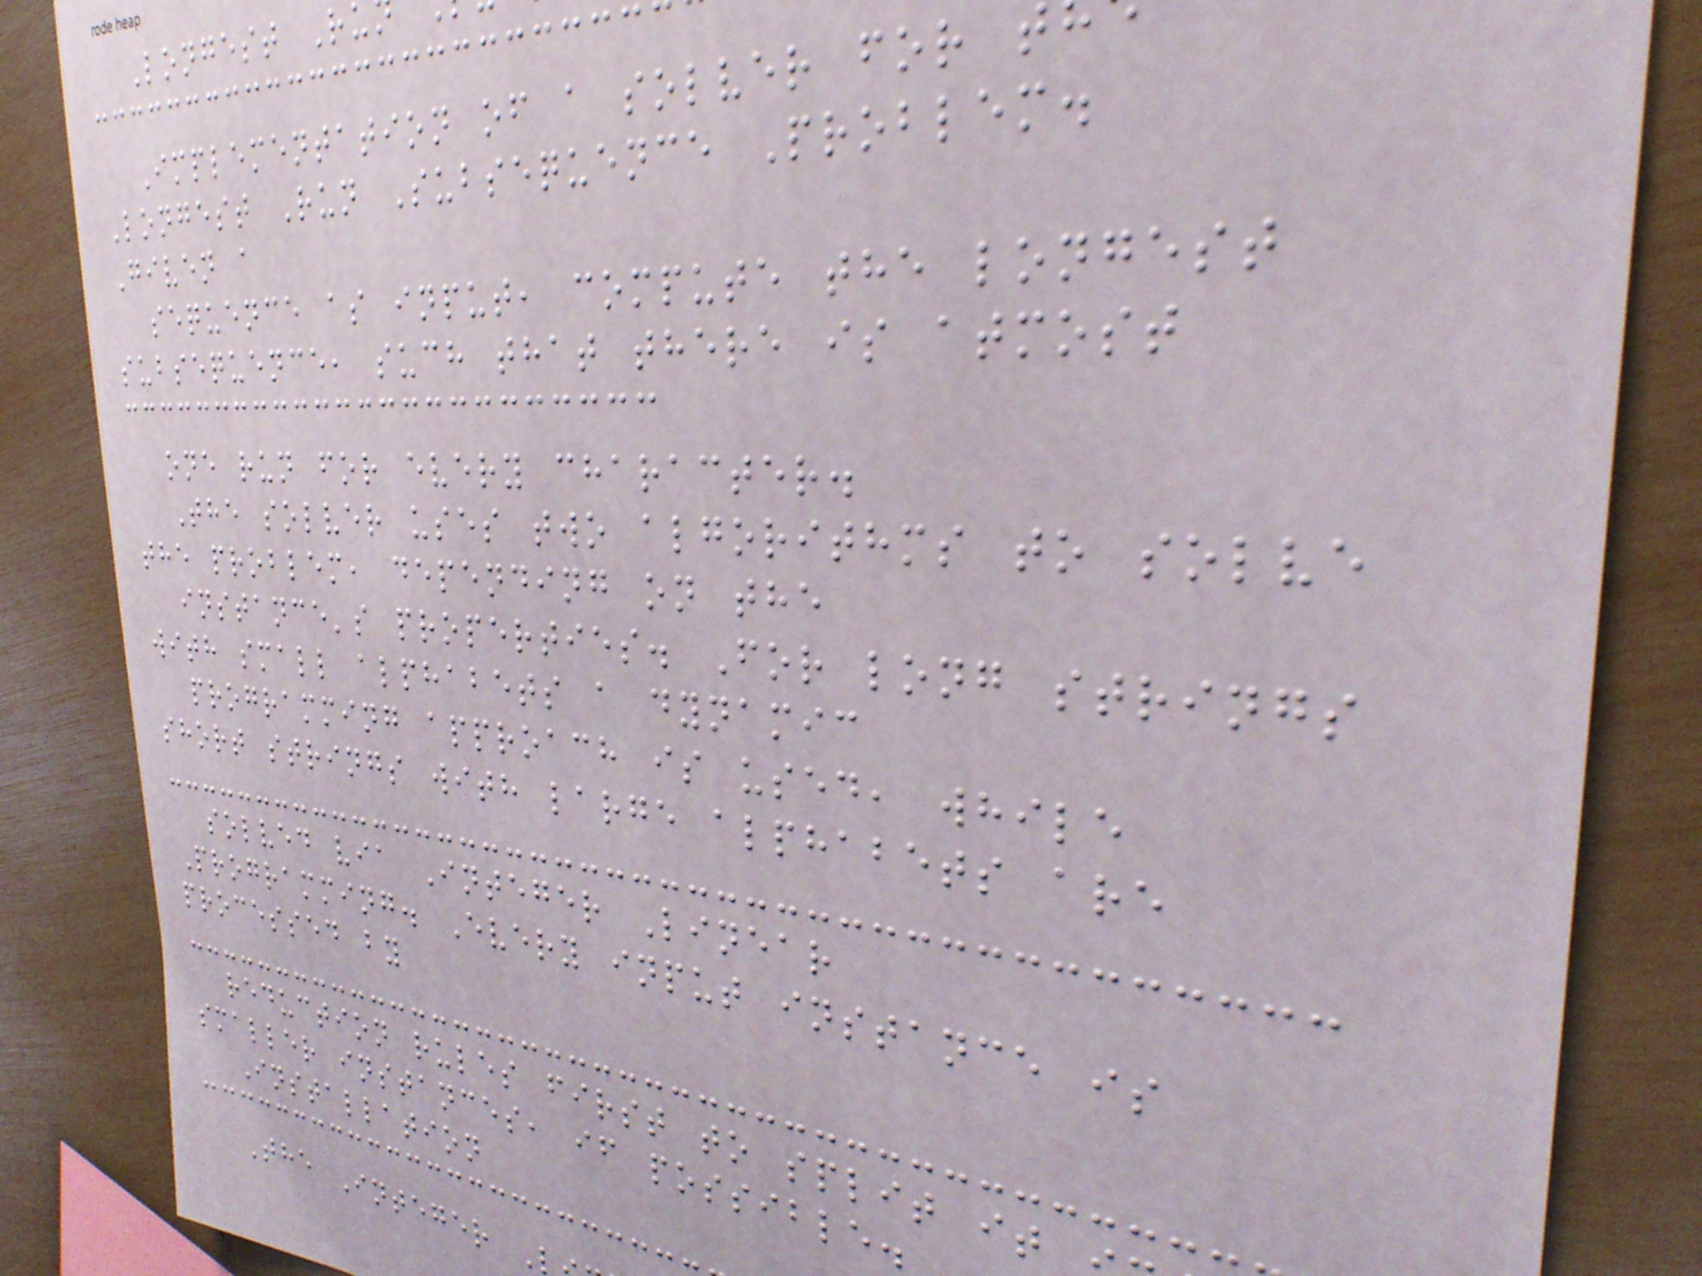Longest Ru
Implementation of a solver for t
Longest Run Subsequence Problem.
Given a
sequence as input, compute the longest
subsequence, such that there is atmost
one run for every character.
The solver uses two algorithms to solve
the problem, depending on the
instance's properties. For long strings
with small alphabets a dynamic
programming approach is used, while
short strings with large alphabets are
solved via Integer Linear
Programming. Every input instance is
processed by
reduction rules first to split it
smaller instances, if possible.
Installation
The Integer
